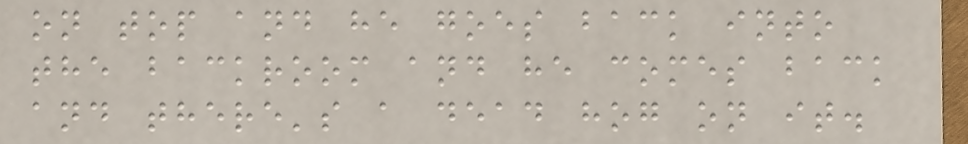on top and he goes back into
the backroom and he comes back
and there's a dead hog on it.
